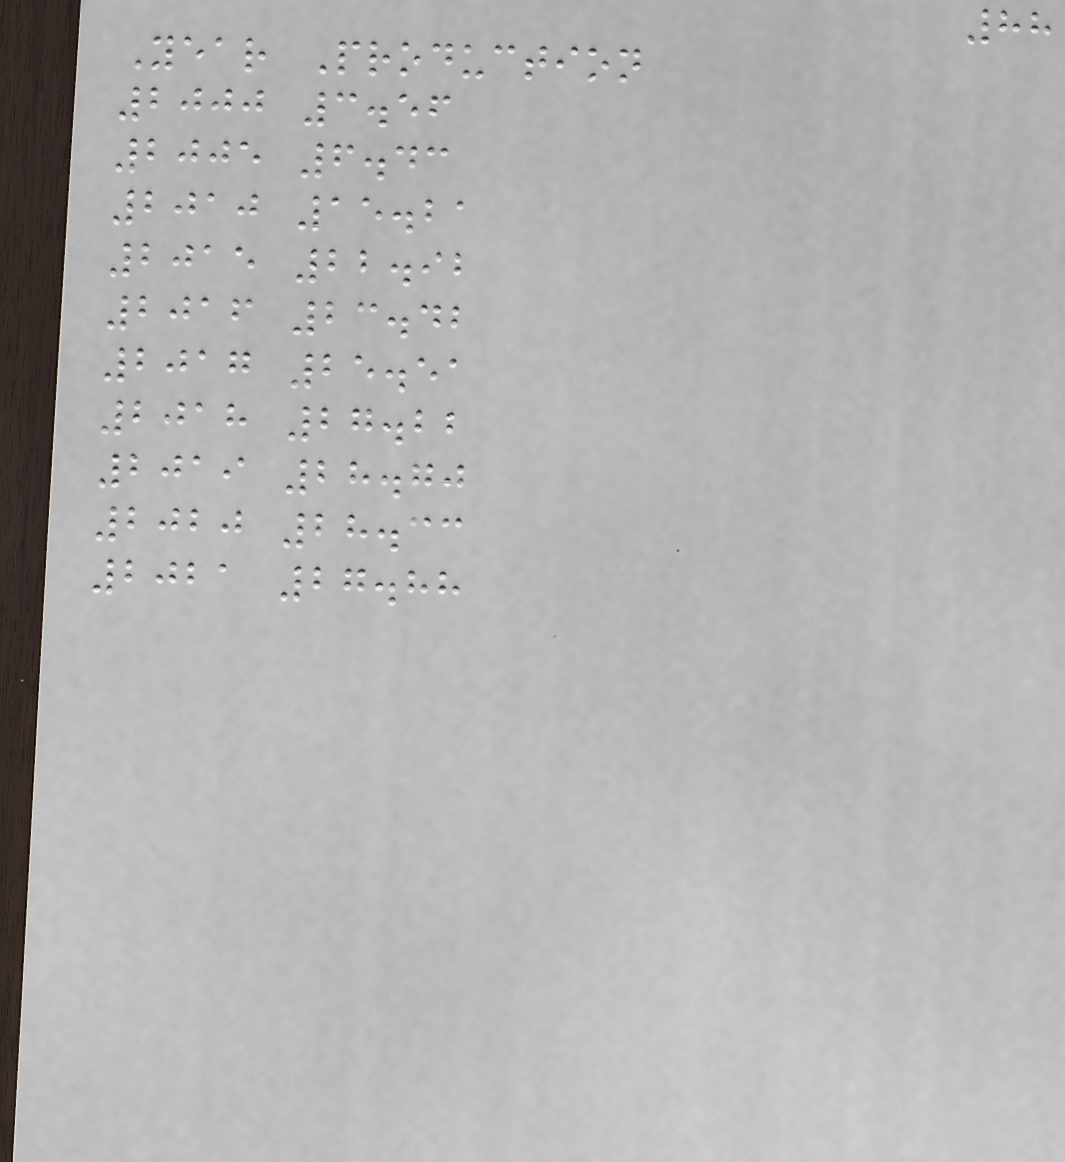88
Year Production
2000 3.56
2005 6.43
2010 15.21
2015 22.92
2016 23.42
2017 25.51
2018 27.22
2019 28.70
2020 28.33
2021 27.88
